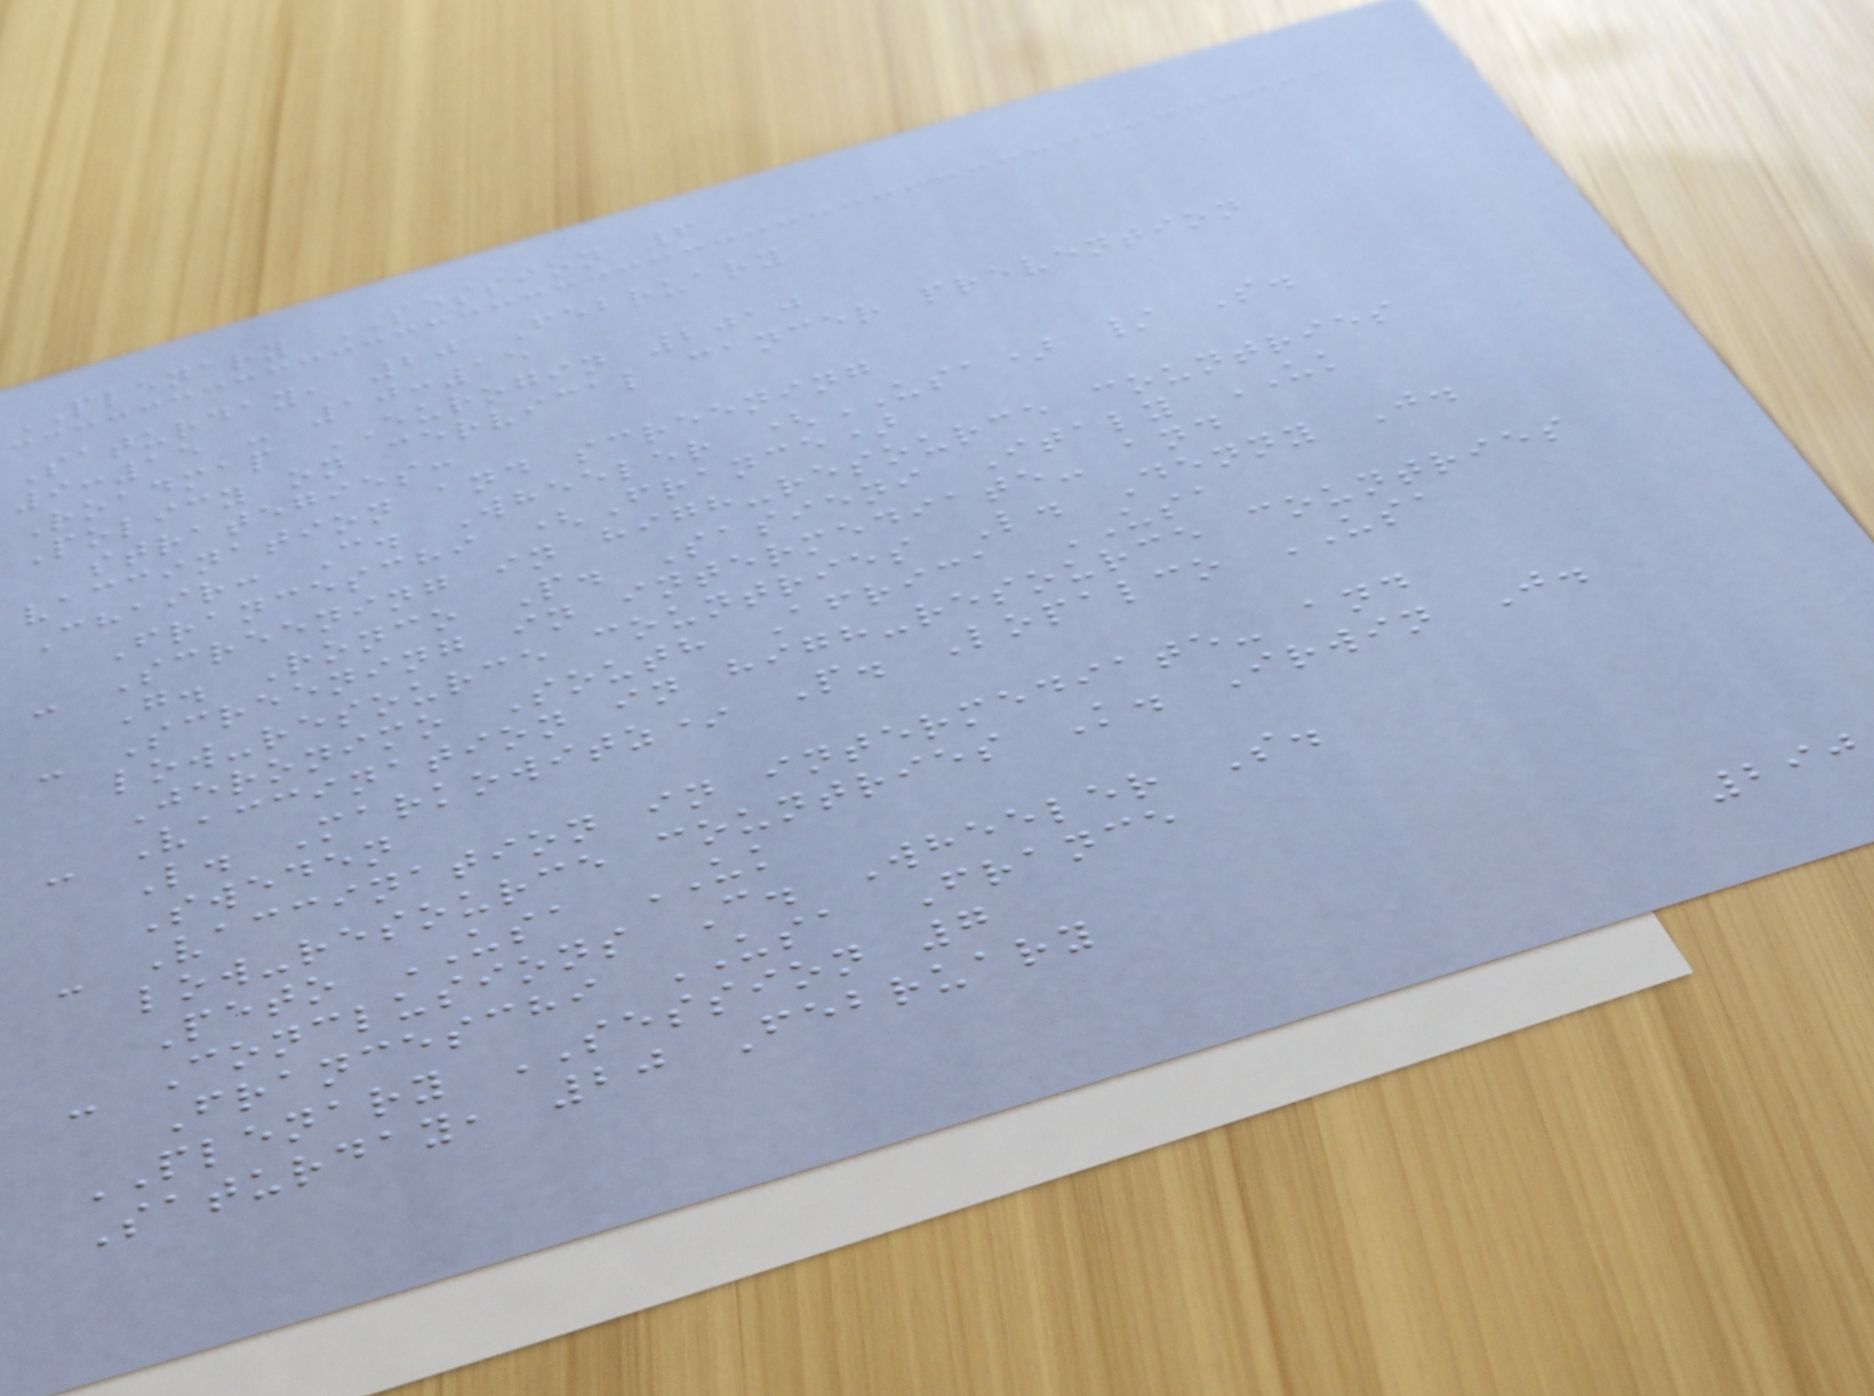PLENARY SESSION 6
Saturday, 20 February
9:15 - 10:15
Roadmap EUROGIN 2010
Policy on cervical cancer prevention
strategies:
vaccination and screening
Chair: C. Wheeler (USA) / S.
Franceschi (France)
- Screening in high-resource countries
G. Ronco P. Sasieni Italy UK
- Screening in intermediate- and
low-resource countries L. Denny J.
Jeronimo South Africa USA
- Vaccination in high-resource countries
L. Markowitz* P. Lopalco USA
Sweden
- Vaccination in intermediate- and
low-resource countries K. Irwin J.
Peto USA UK
- Conclusions C. Wheeler S.
Franceschi USA France
PLENARY SESSION 7
Saturday, 20 February
290
